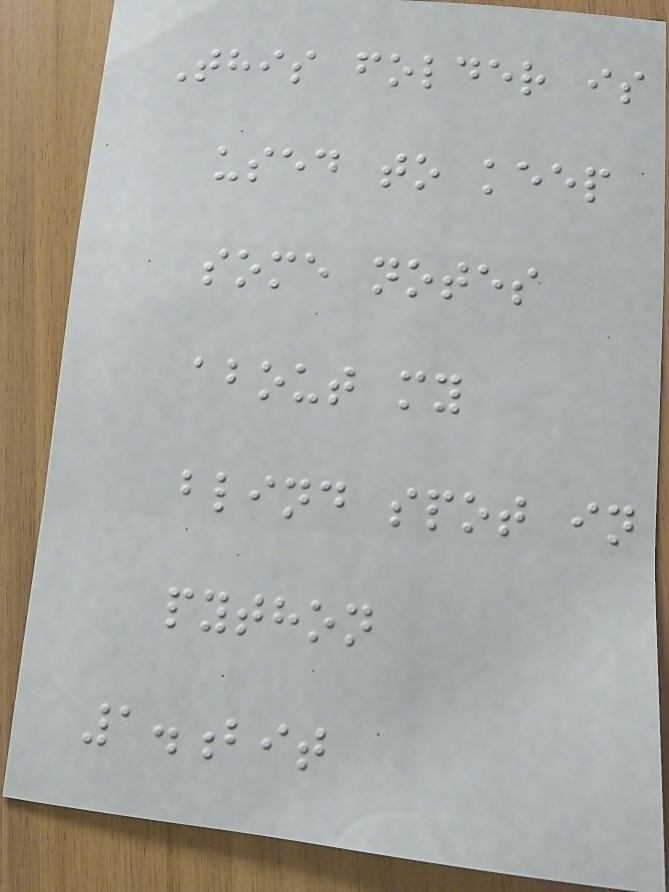This folder is
used to keep
some notes
about my
blind spot in
python
1.bit
